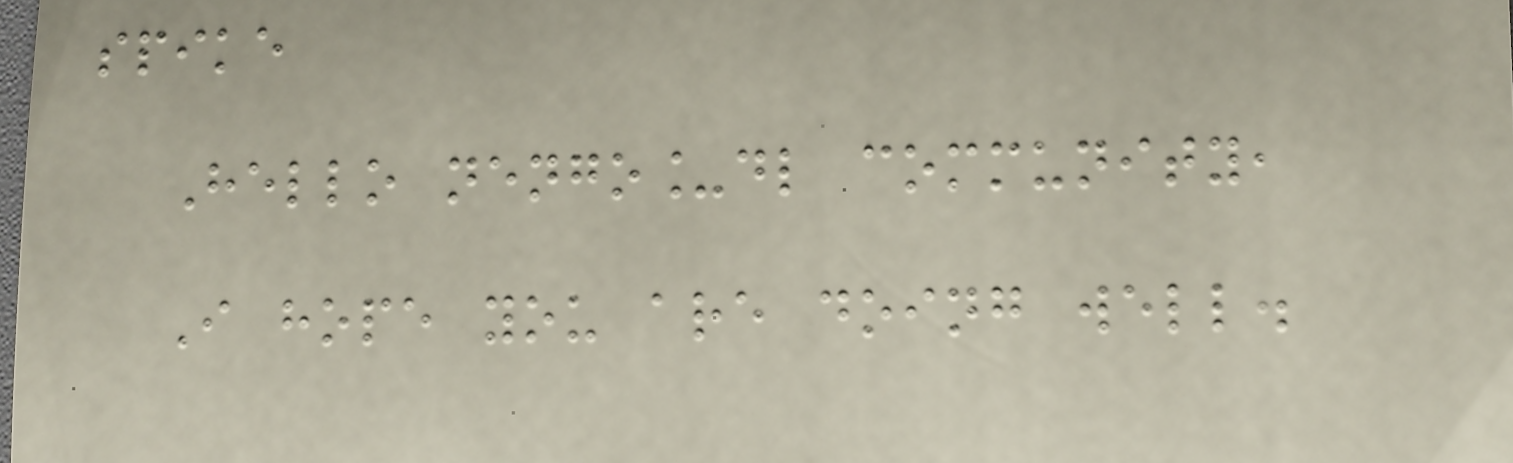spike
Hello nengo_dl community,
I hope you are doing well.
